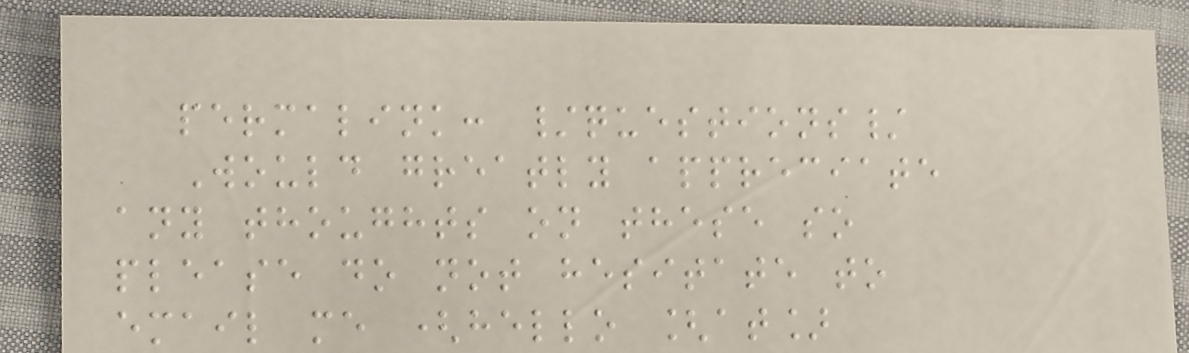permalink: /questions/
Would greatly appreciate
any thoughts on these so
please do not hesitate to
email me (hello [at]
